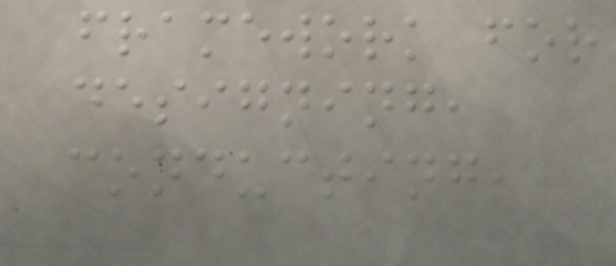framework for
designing,
conducting,
